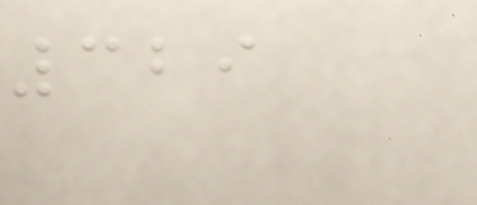329
